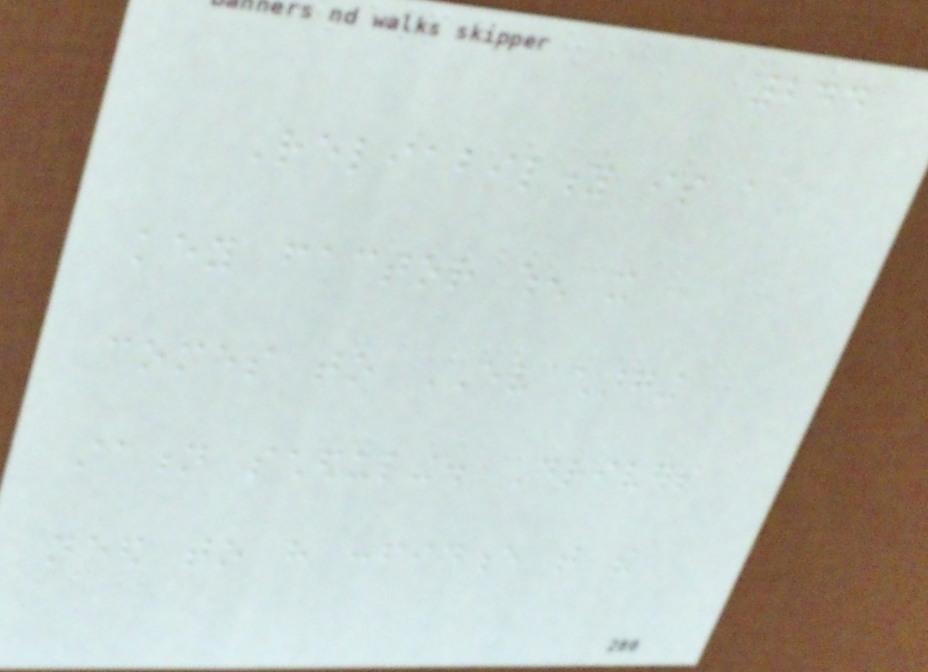244
Reliability is a
key factor when it
comes to EV charging
station scheduling. Drivers
need to have confidence that the
